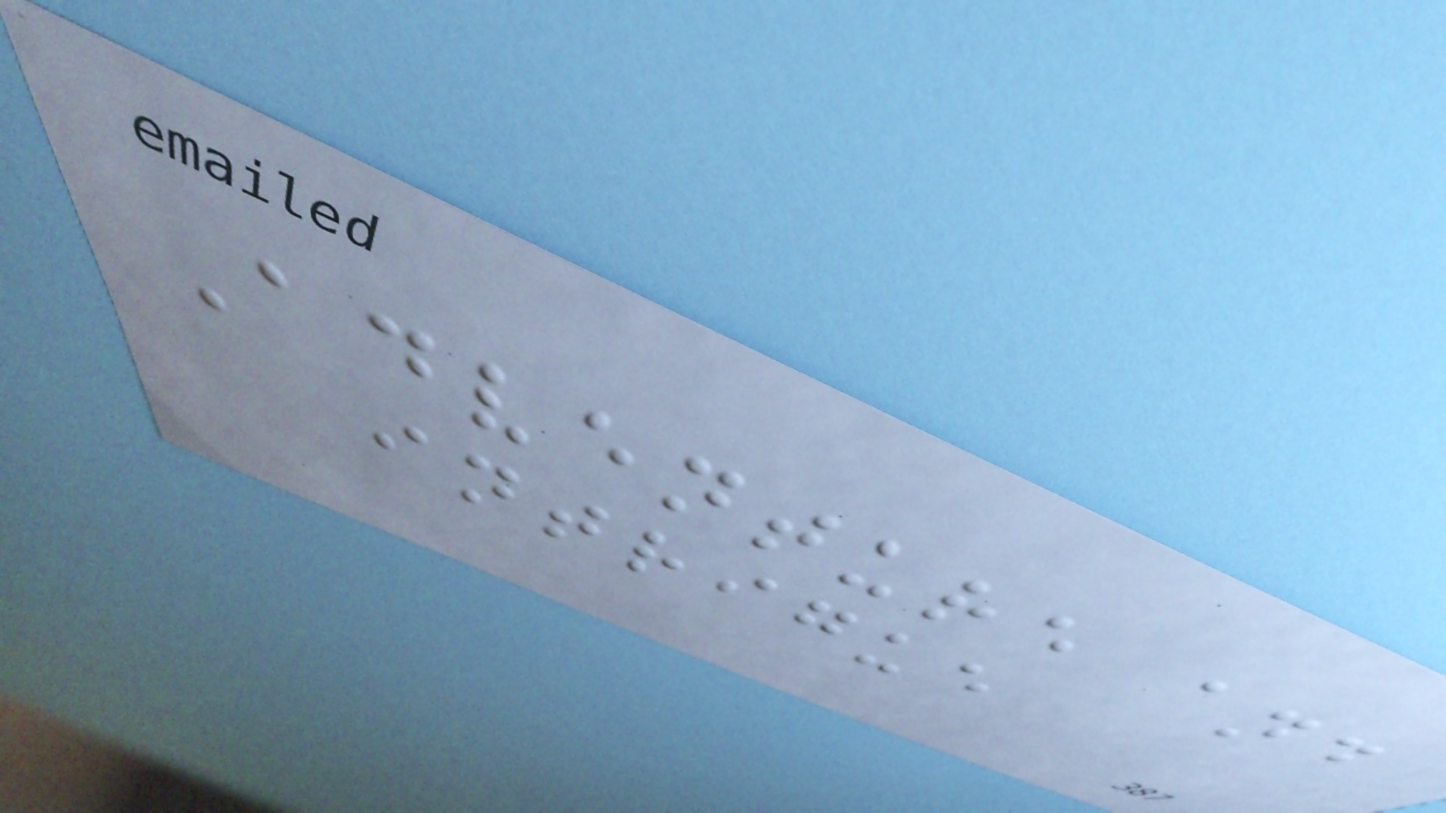Adventure and
intrigue
